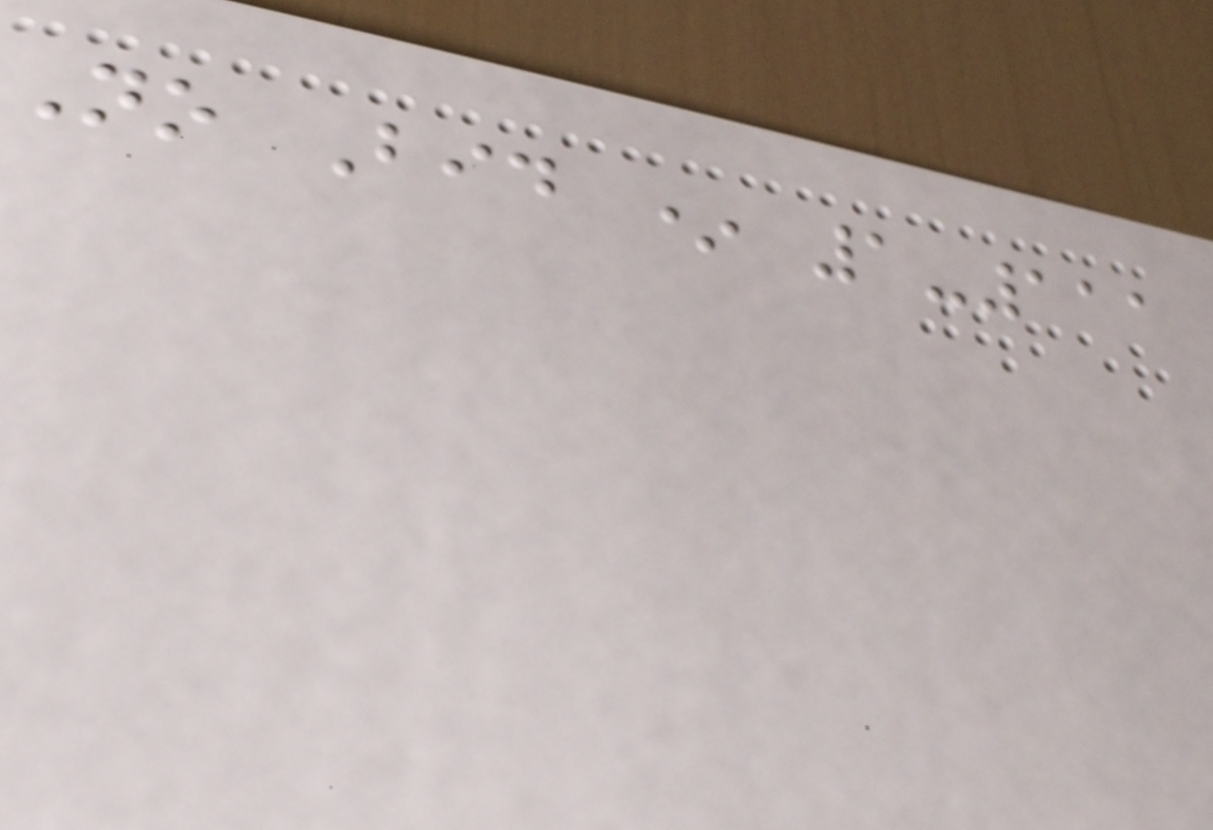No Bid * 1-111
